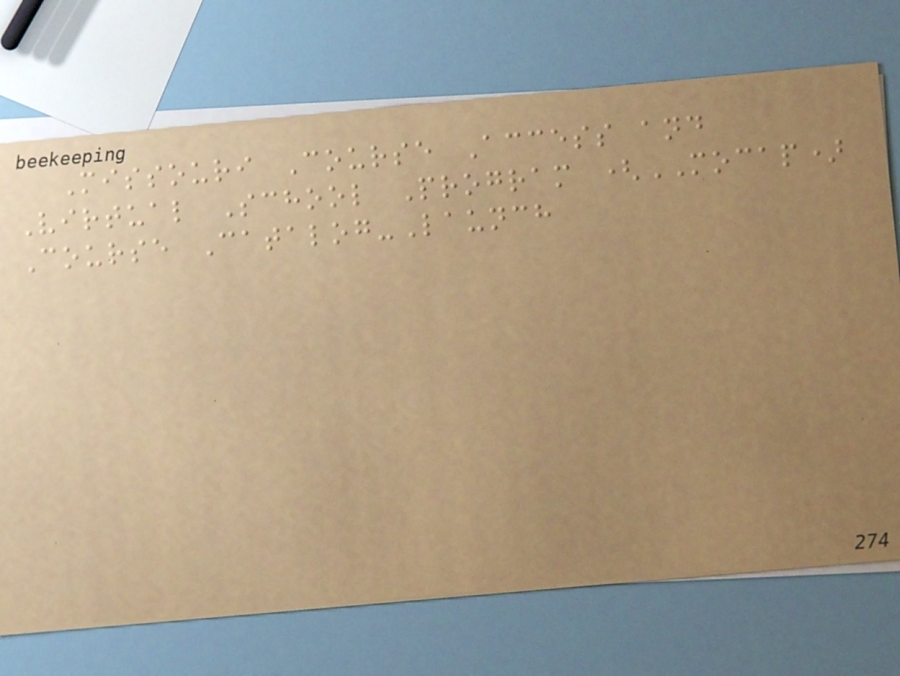Missouri Course Access and
Virtual School Program (MOCAP)
Course Catalog-Launch
